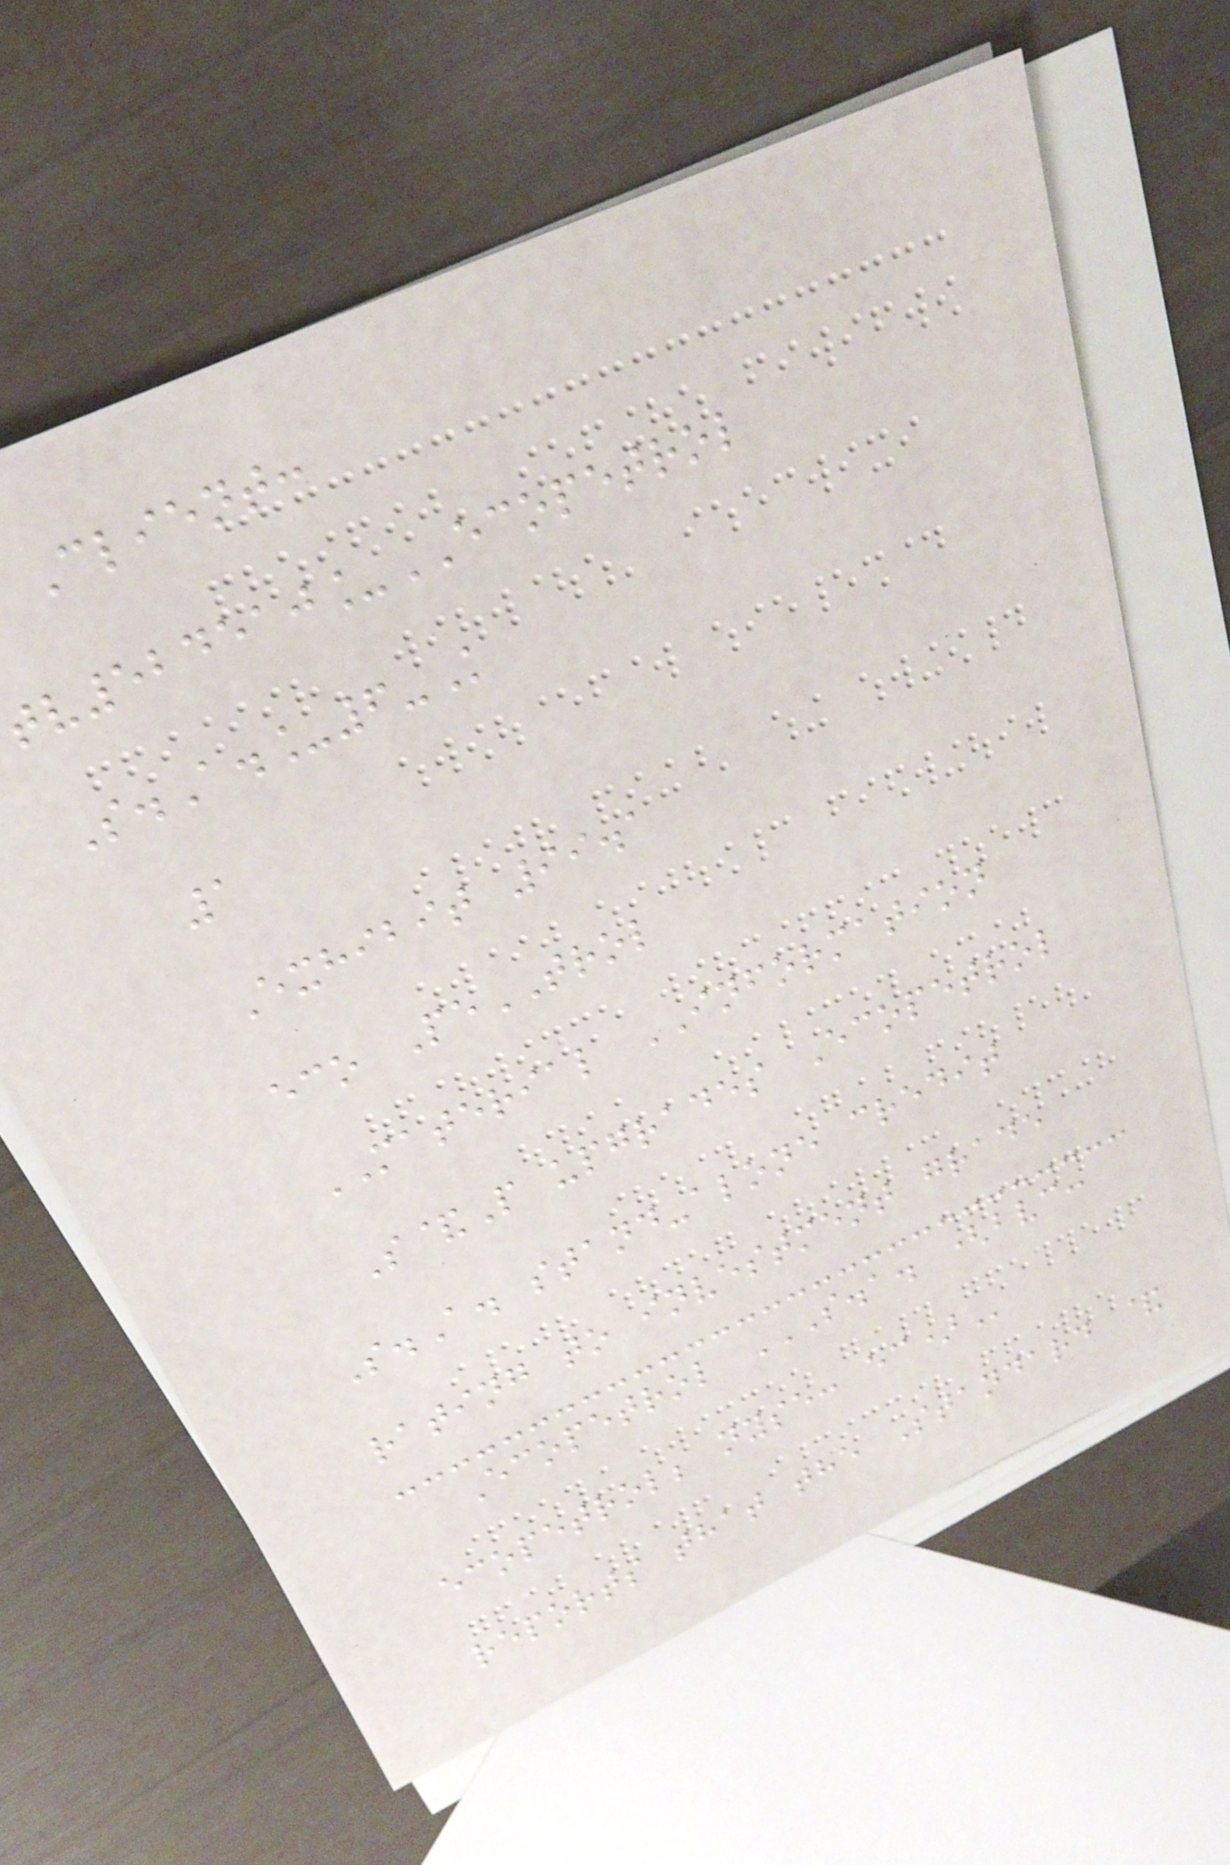Client:
tv524510_ECOPETROL
S.A._6-K
1
Exhibit 99.1
eco PeTROL
MATERIAL INFORMATION
S&P upgrades Ecopetrol
S.A. stand-alone credit
rating to investment grade
Ecopetrol S.A. (BVC:
ECOPETROL; NYSE: EC)
reports that the Standard &
